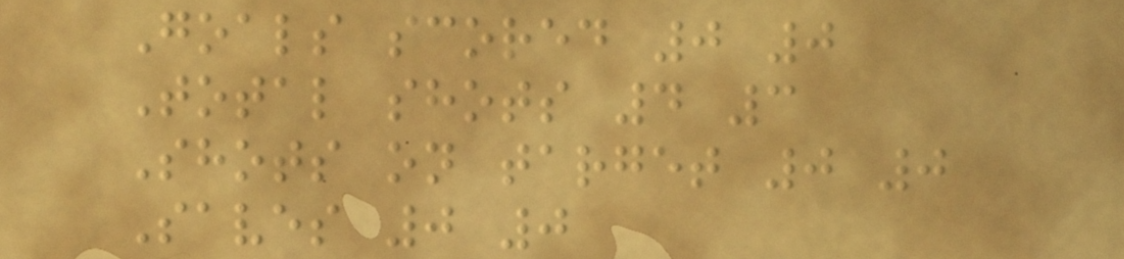Goals scored 0 0
Total shots 4 3
Shots on target 0 0
Saves 0 0
